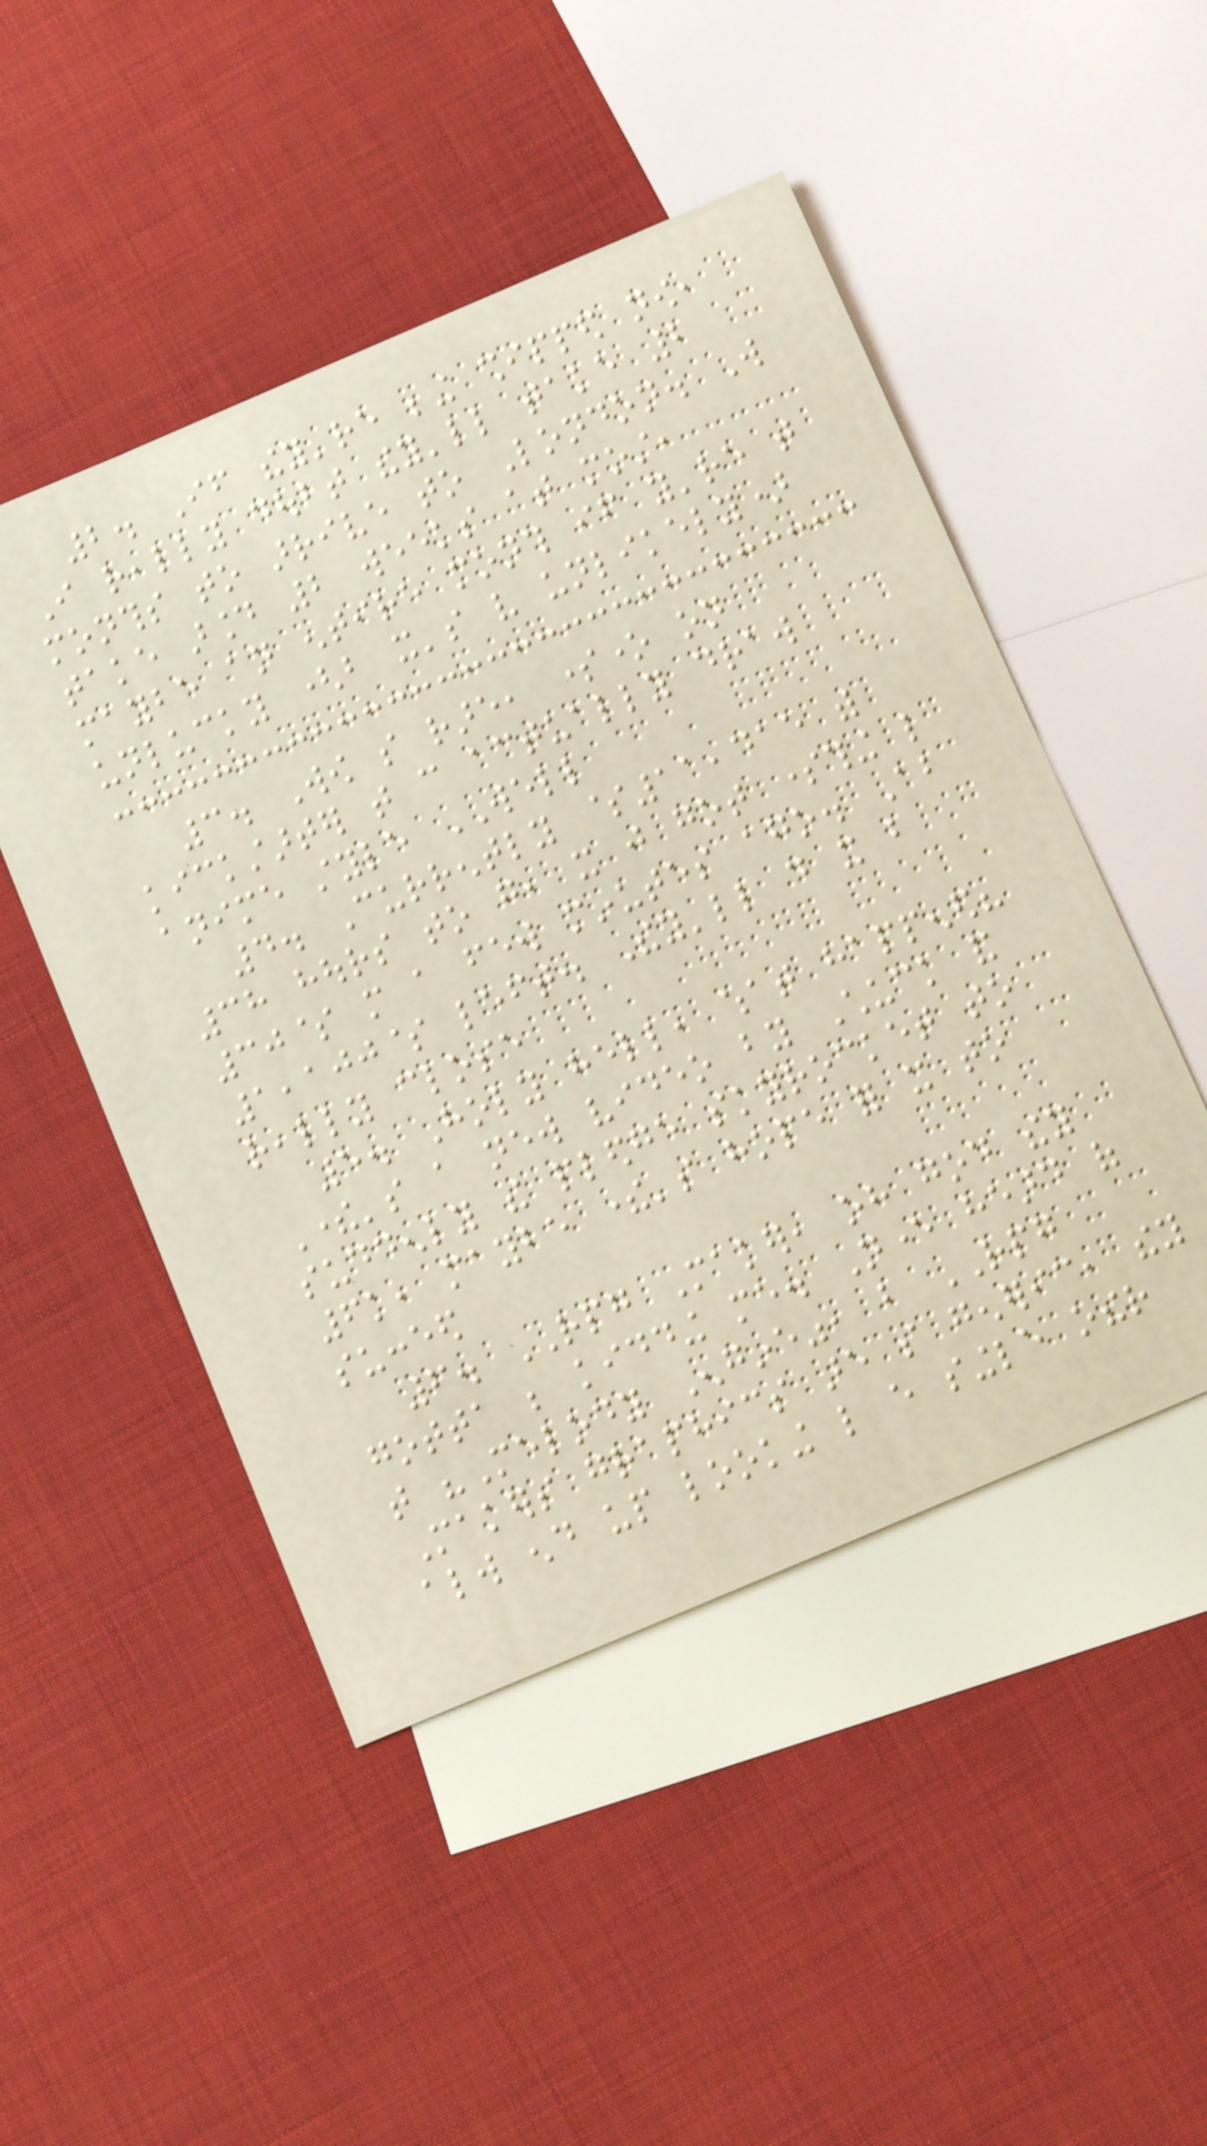2. If they're being shipped now,
I really doubt they'll take 2
months to arrive to London. Will
take around 2 weeks at most,
maybe an entire month if you're that
unlucky (but it's very unlikely)
3. Wow so rare, someone on
kickstarter that can actually draw
anime style WELL
4. Currently $11,415 with
38 hours to go, it just got something like
30$ more a few minutes ago. About
1,100$ left. They'll do it but
really close
5. Holy hell, what happened?
There's a new video by Chuck and
suddenly the pledge skyrocket to
6k, maybe there's hope for it to
succeed
6. RPG Maker, oh god they
gotta be kidding me. Never heard of
that "Melody Engine", but RPG
Makers graphics are so generic, they
always end up looking like every single other
